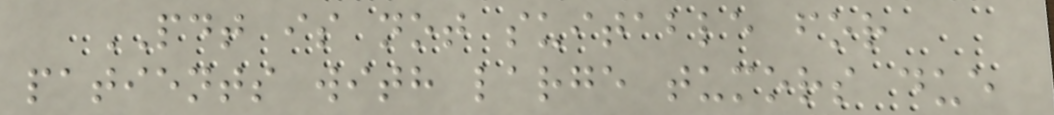PDT is not suitable for
patients with large tumors due
